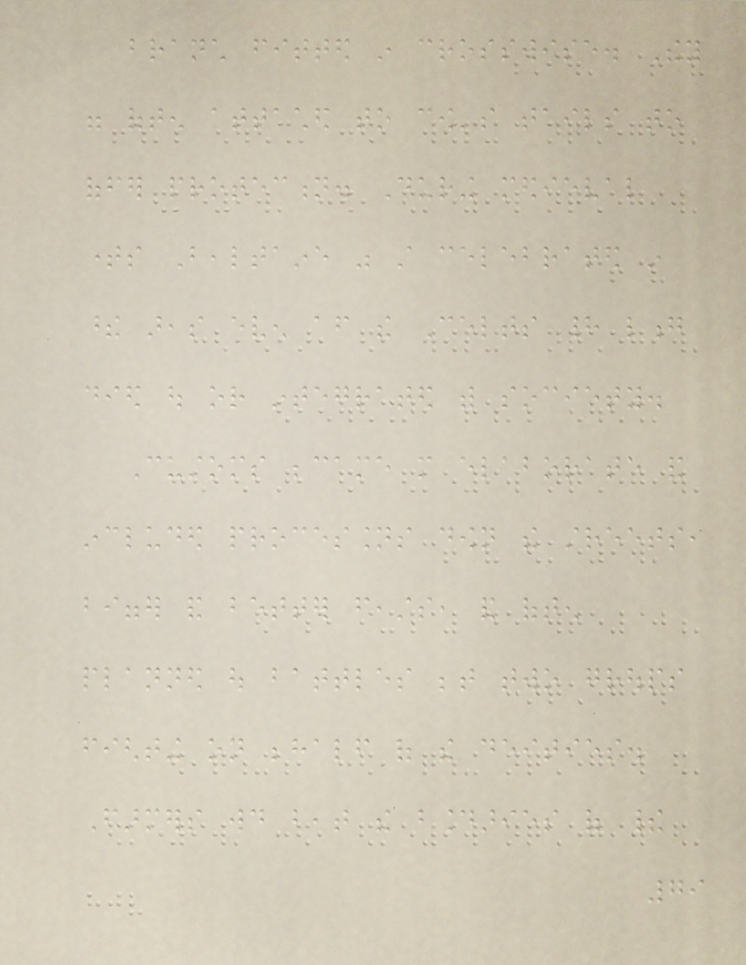branch fitted in crosswise. They
were often attached to cow's tails to
offer protection. During medieval
times Bealtaine was still celebrated in
these areas even after the Celts had long
died out or integrated with society.
Customs became more elaborate and
included processions down the streets,
bigger and better feasts, and often
planned out battles between two groups
fighting on behalf of the deities.
Farmers would beat the boundaries of their
79
